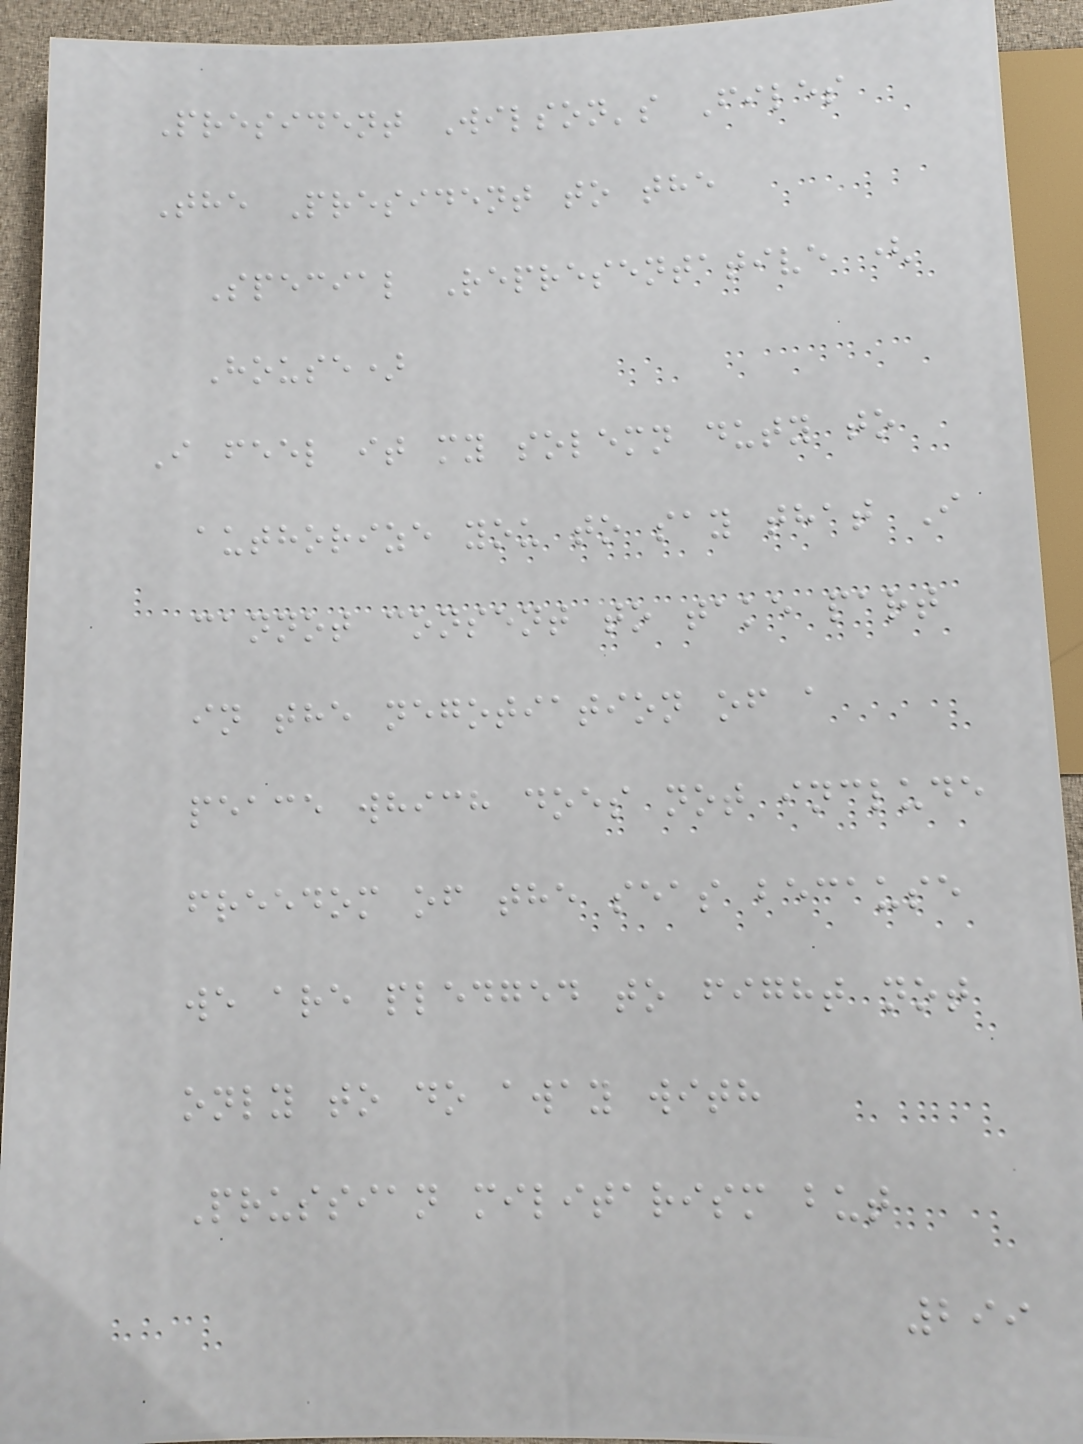President Wilson's Files
The President to the
Special Representative (
House)
I feel it my solemn duty to
authorize you to say that I
cannot consent to take part
in the negotiation of a
peace which does not include
freedom of the seas because
we are pledged to fight not
only to do away with
Prussian militarism but
299
